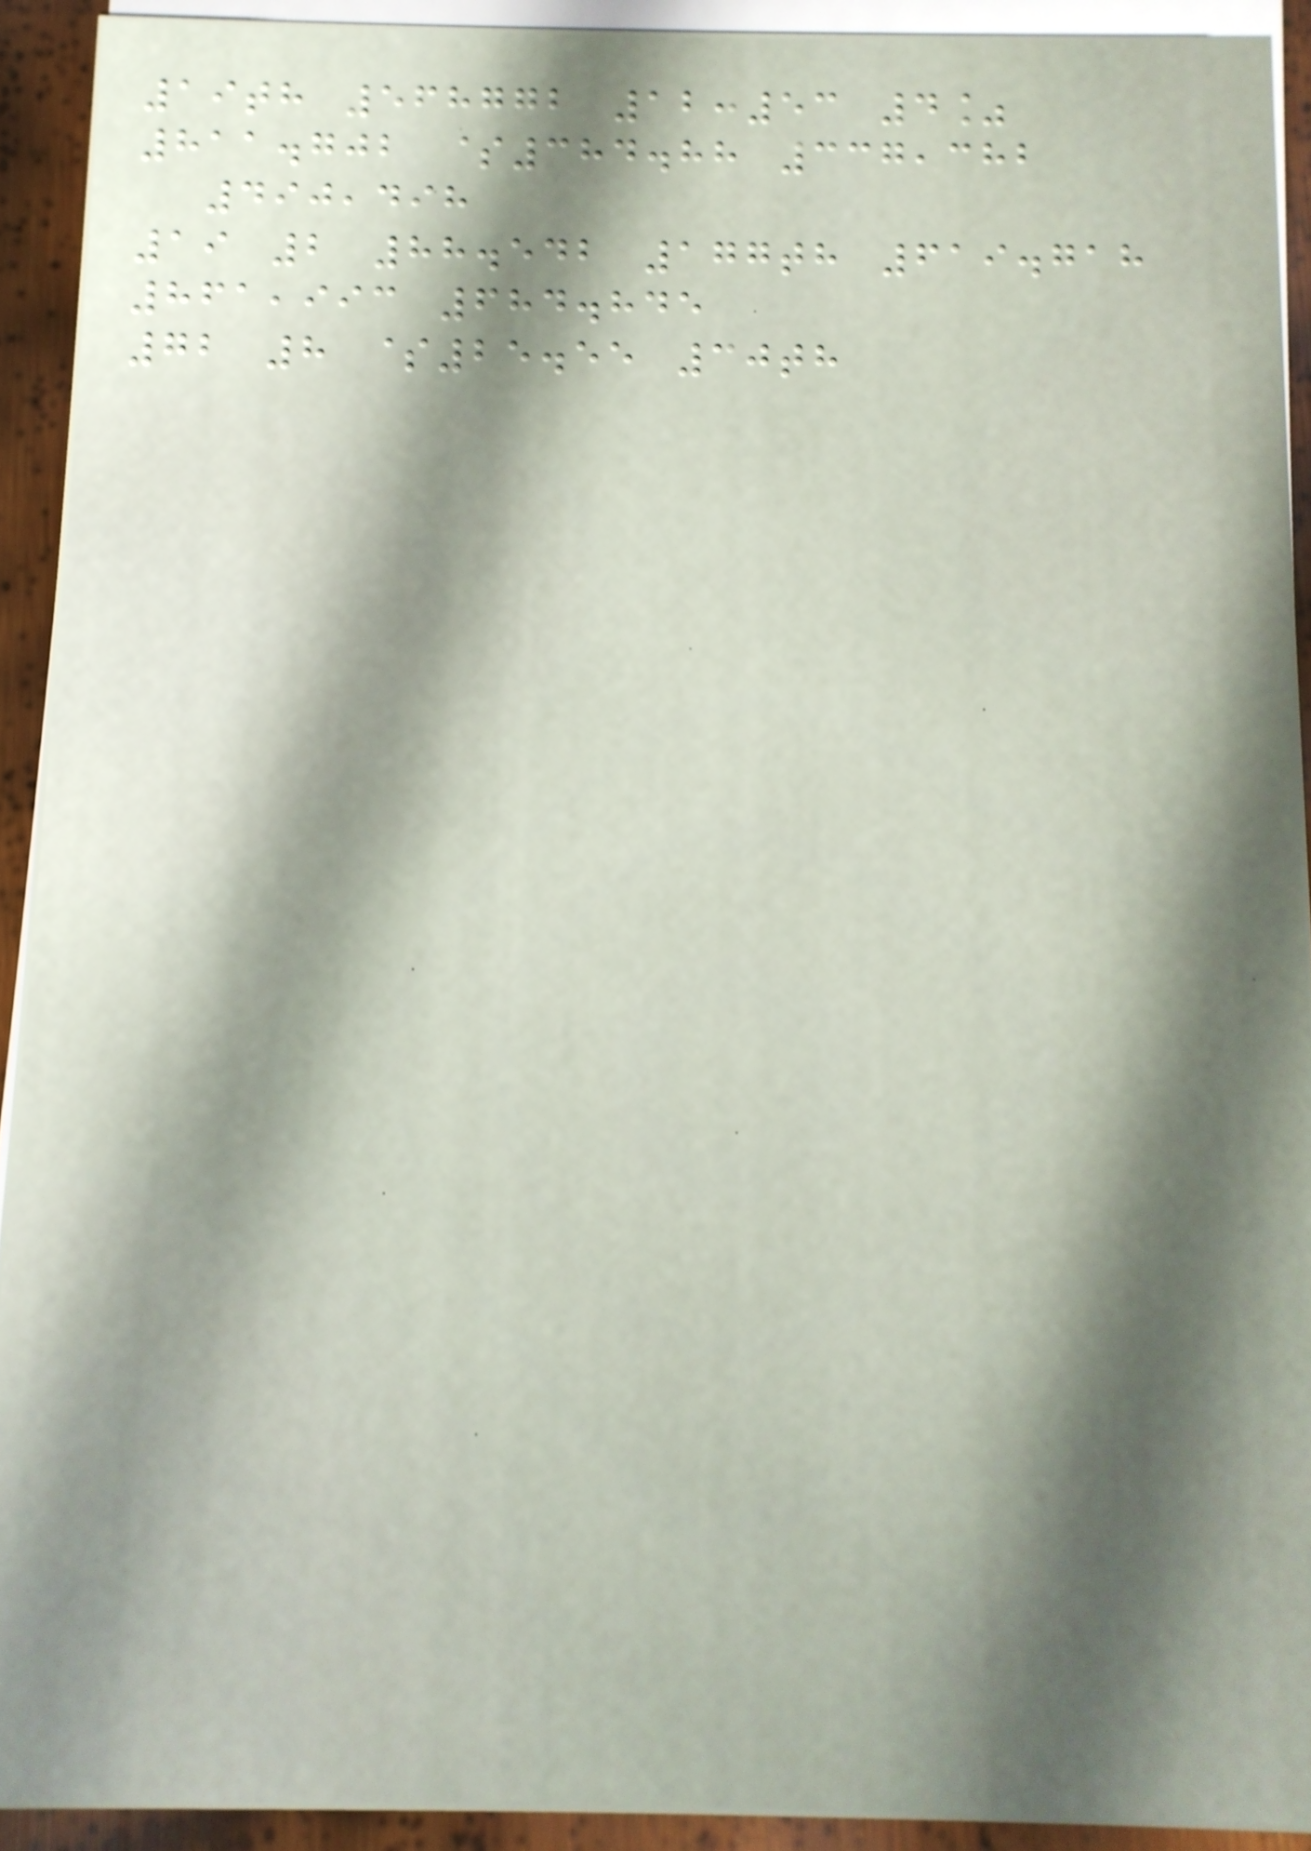19th 568772 12:53 4%
811.702 $384.88 337,382
490,498
19 2 88.542 177th 619.718
861,993 684.845
72 8 $25.55 30th
